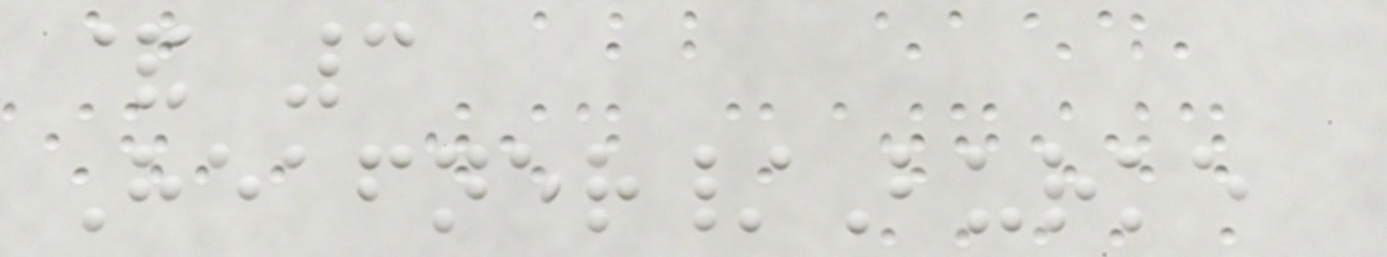& 3
Heafner/Burke
